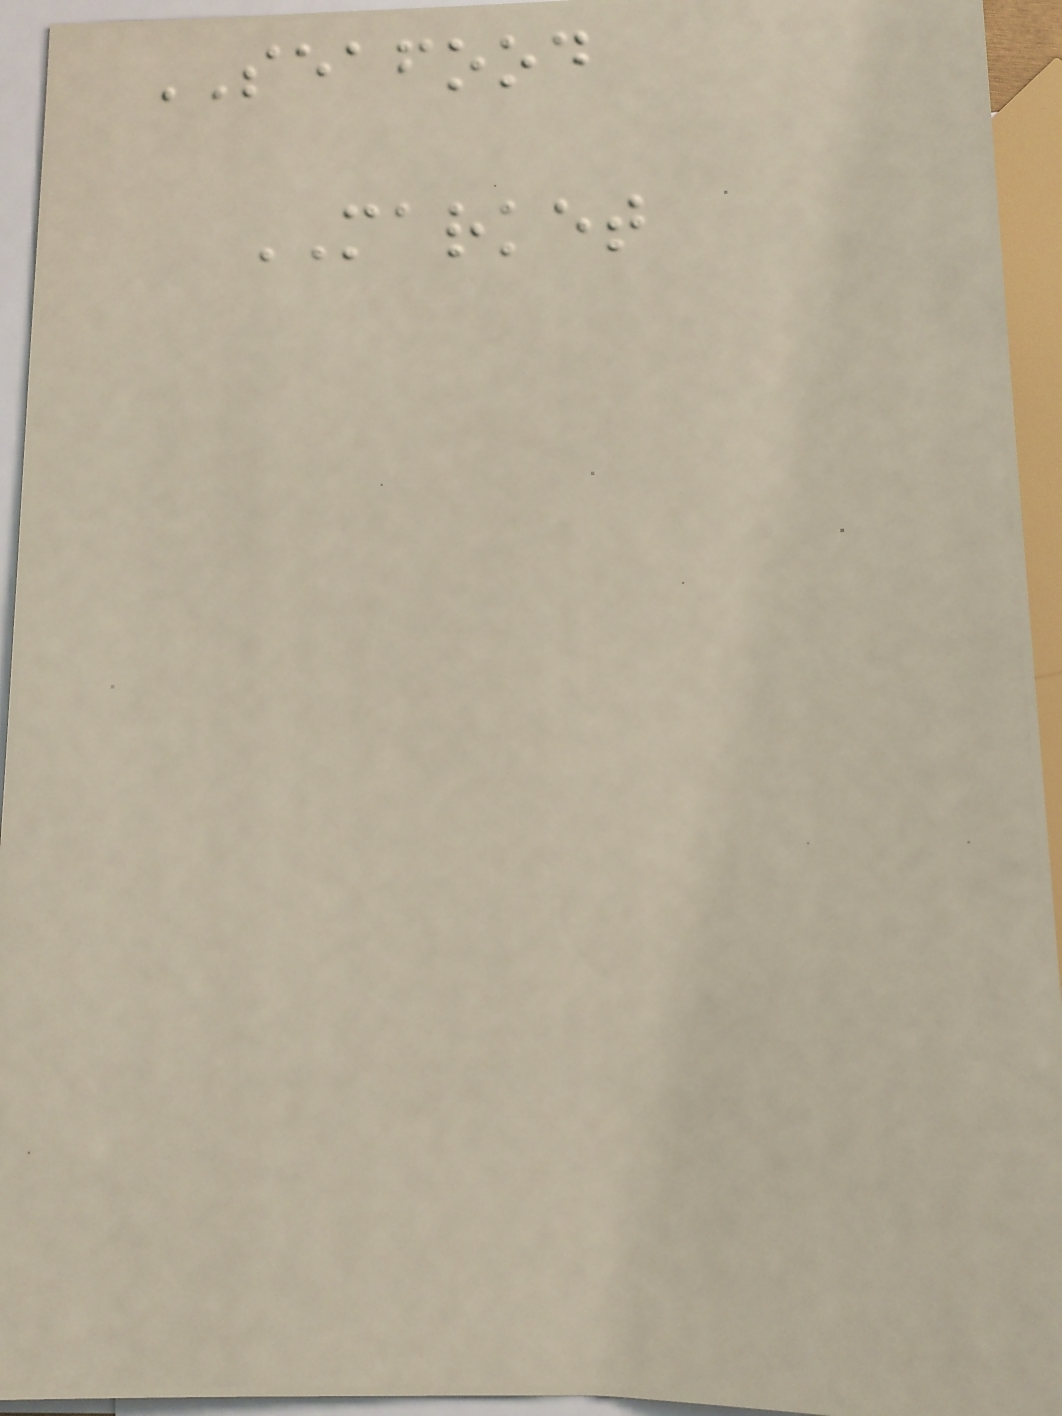SEAFOOD
MARKET
